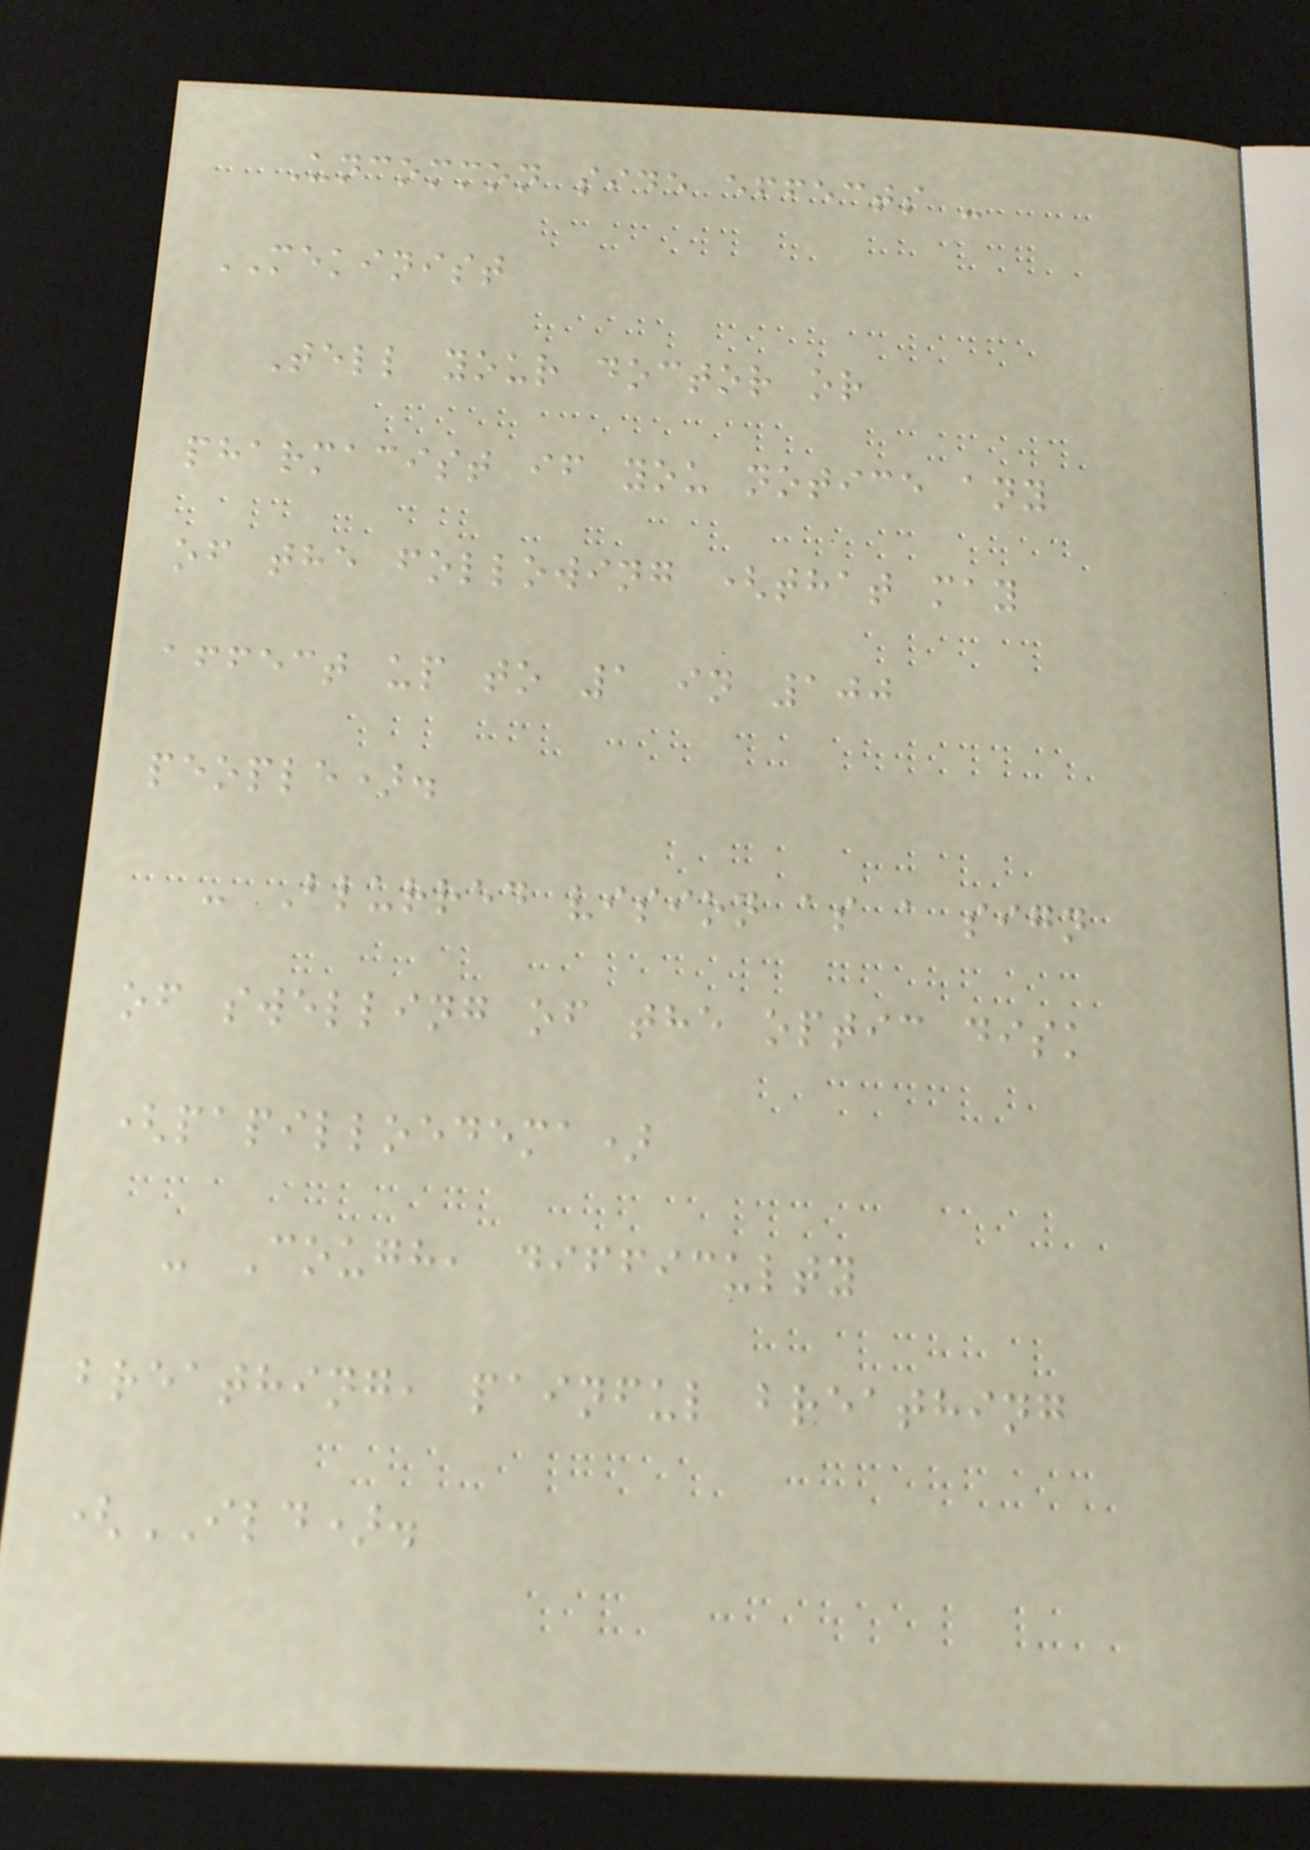Uncommon side effects -
MEKINIST
Tell your doctor or
pharmacist if you notice any
of the following (that may
affect up to 1 in 100
people).
- Blurred vision as a sign
of swelling of the optic disk
(papilloedema)
- Cough, difficulty
breathing, painful breathing
(ILD).
